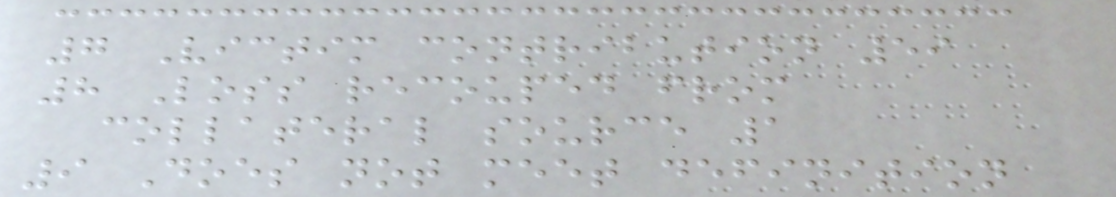7 Victim contribution 59
8 Loss recouped from
collateral source 1
9 Does not meet definition
